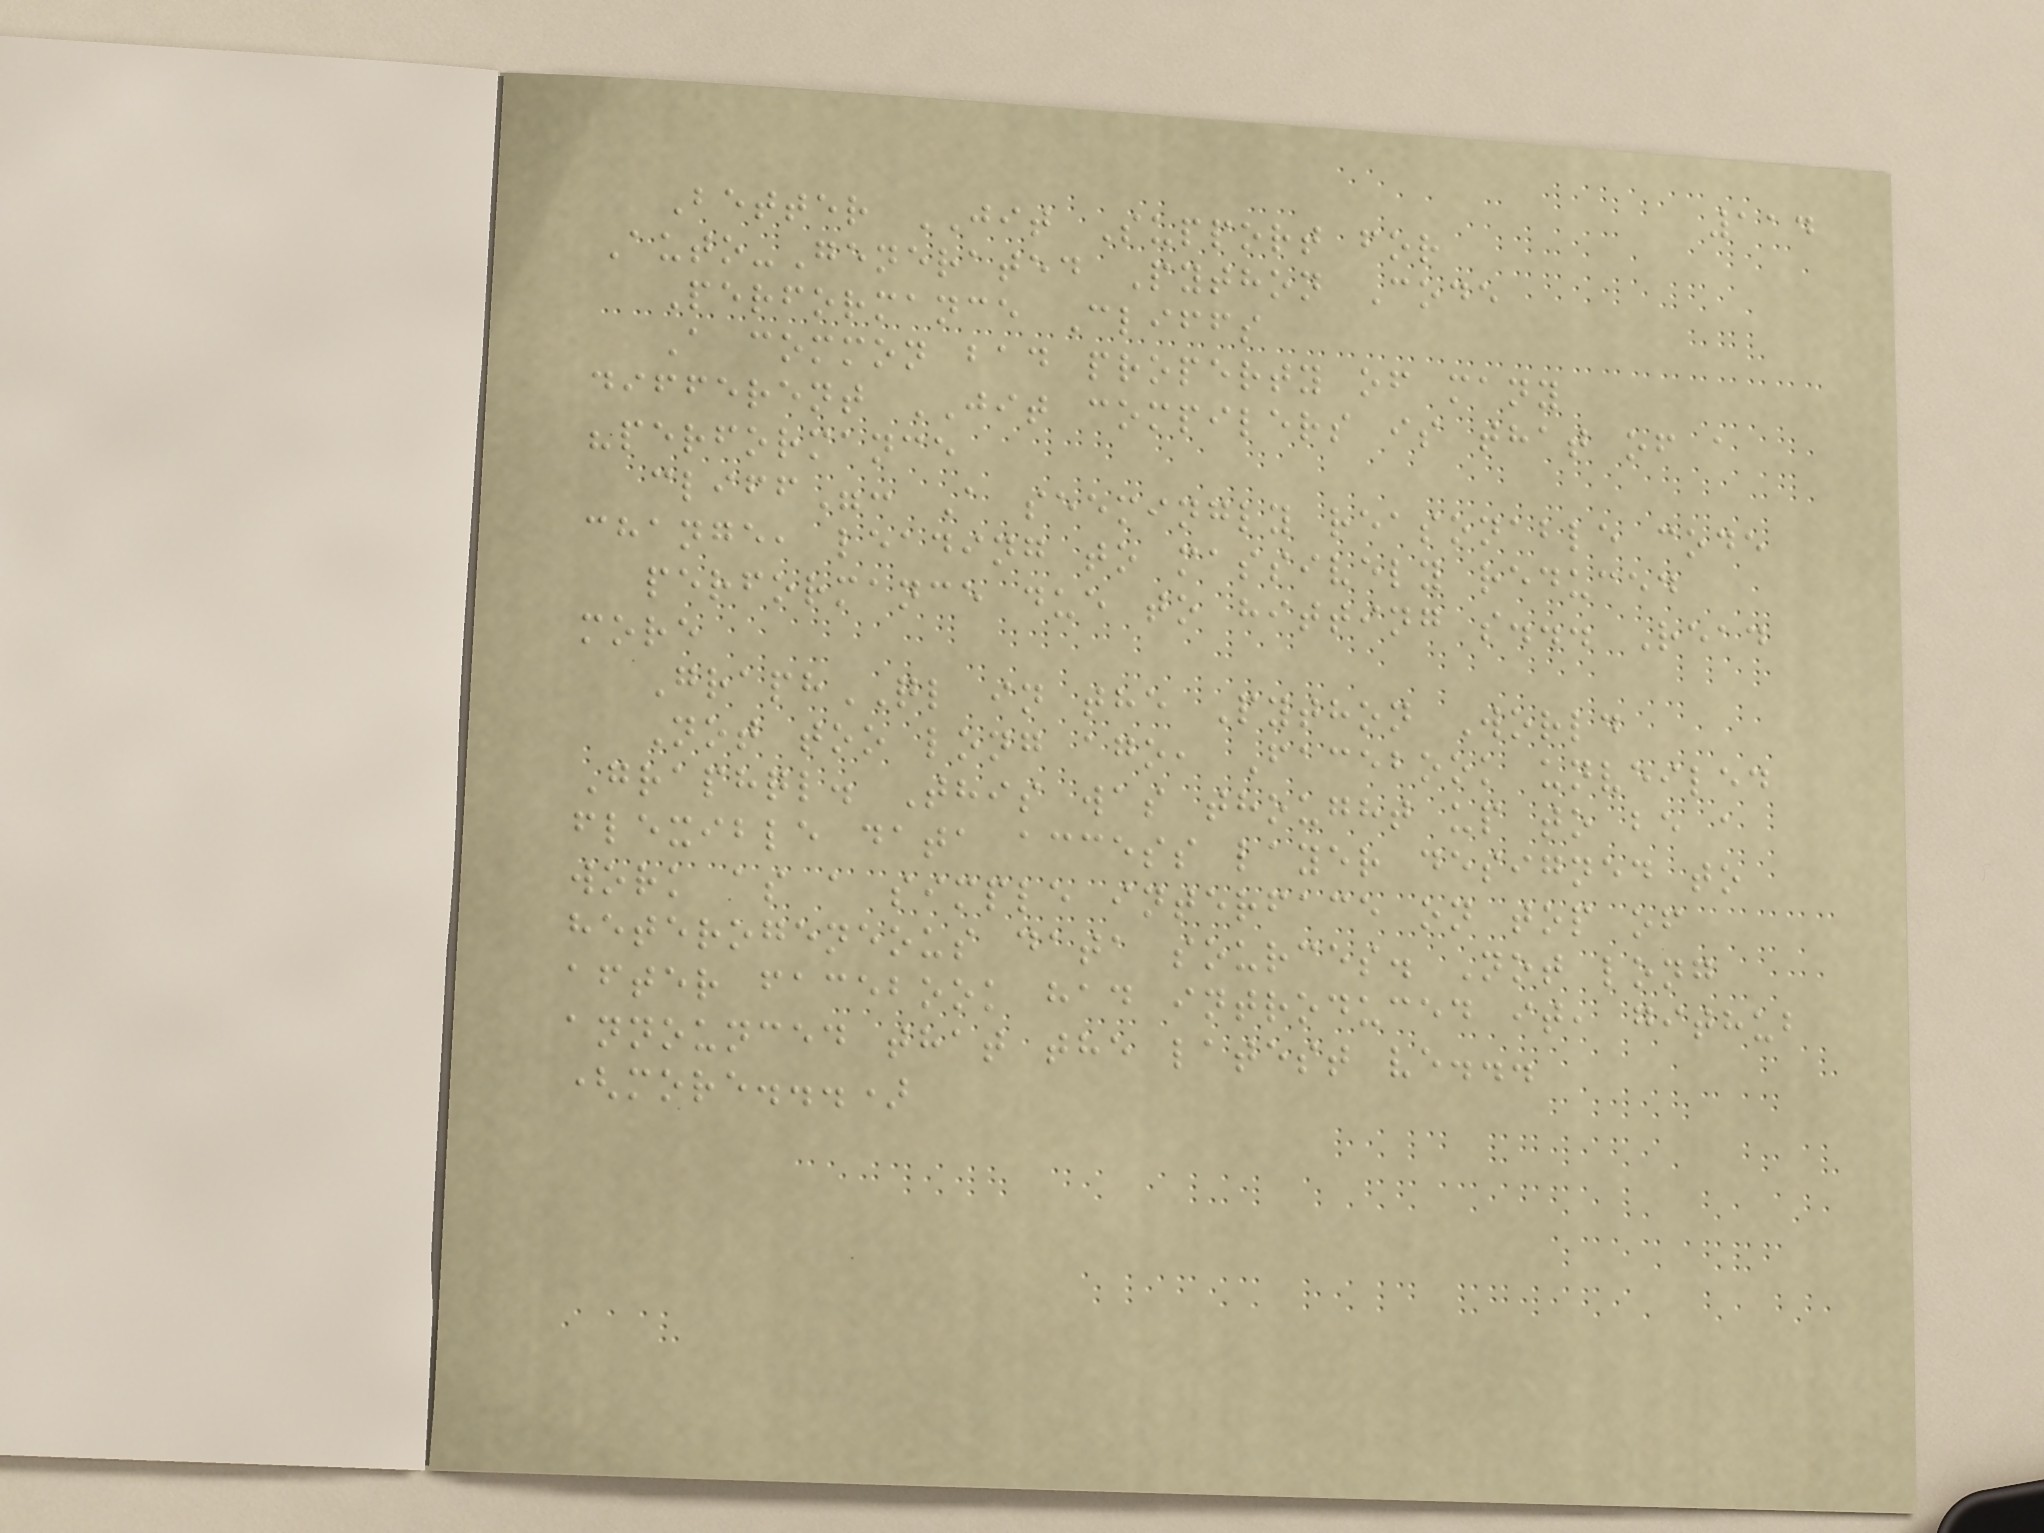114
Better JIT Support for
Auto-Generated Python Code
Performance Cliffs
A common bad property of many
different JIT compilers is that of a
"performance
cliff": A seemingly reasonable code
change, leading to massively reduced
performance due to hitting s... Read
more
GraphQL in the Python World
Not too long ago, Facebook unveiled
Graphql. This was thought up to be a
flexible data access layer designed to
work as a simple interface on top of
heterogeneous data sources. Not long
after facebook had introduced it, github
announced that the latest ve...
(more...)
